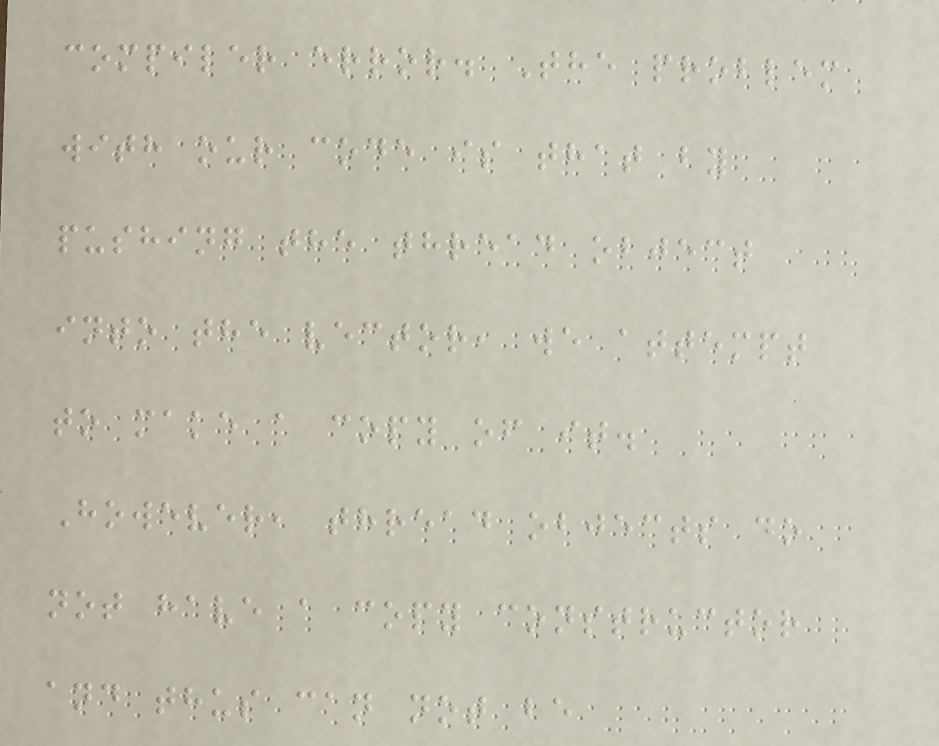compiler error. The problem
with our code is that by
pushing the thread object
into the vector, we attempt
to make a copy of it.
However, thread objects do
not have a copy constructor
and thus can not be
